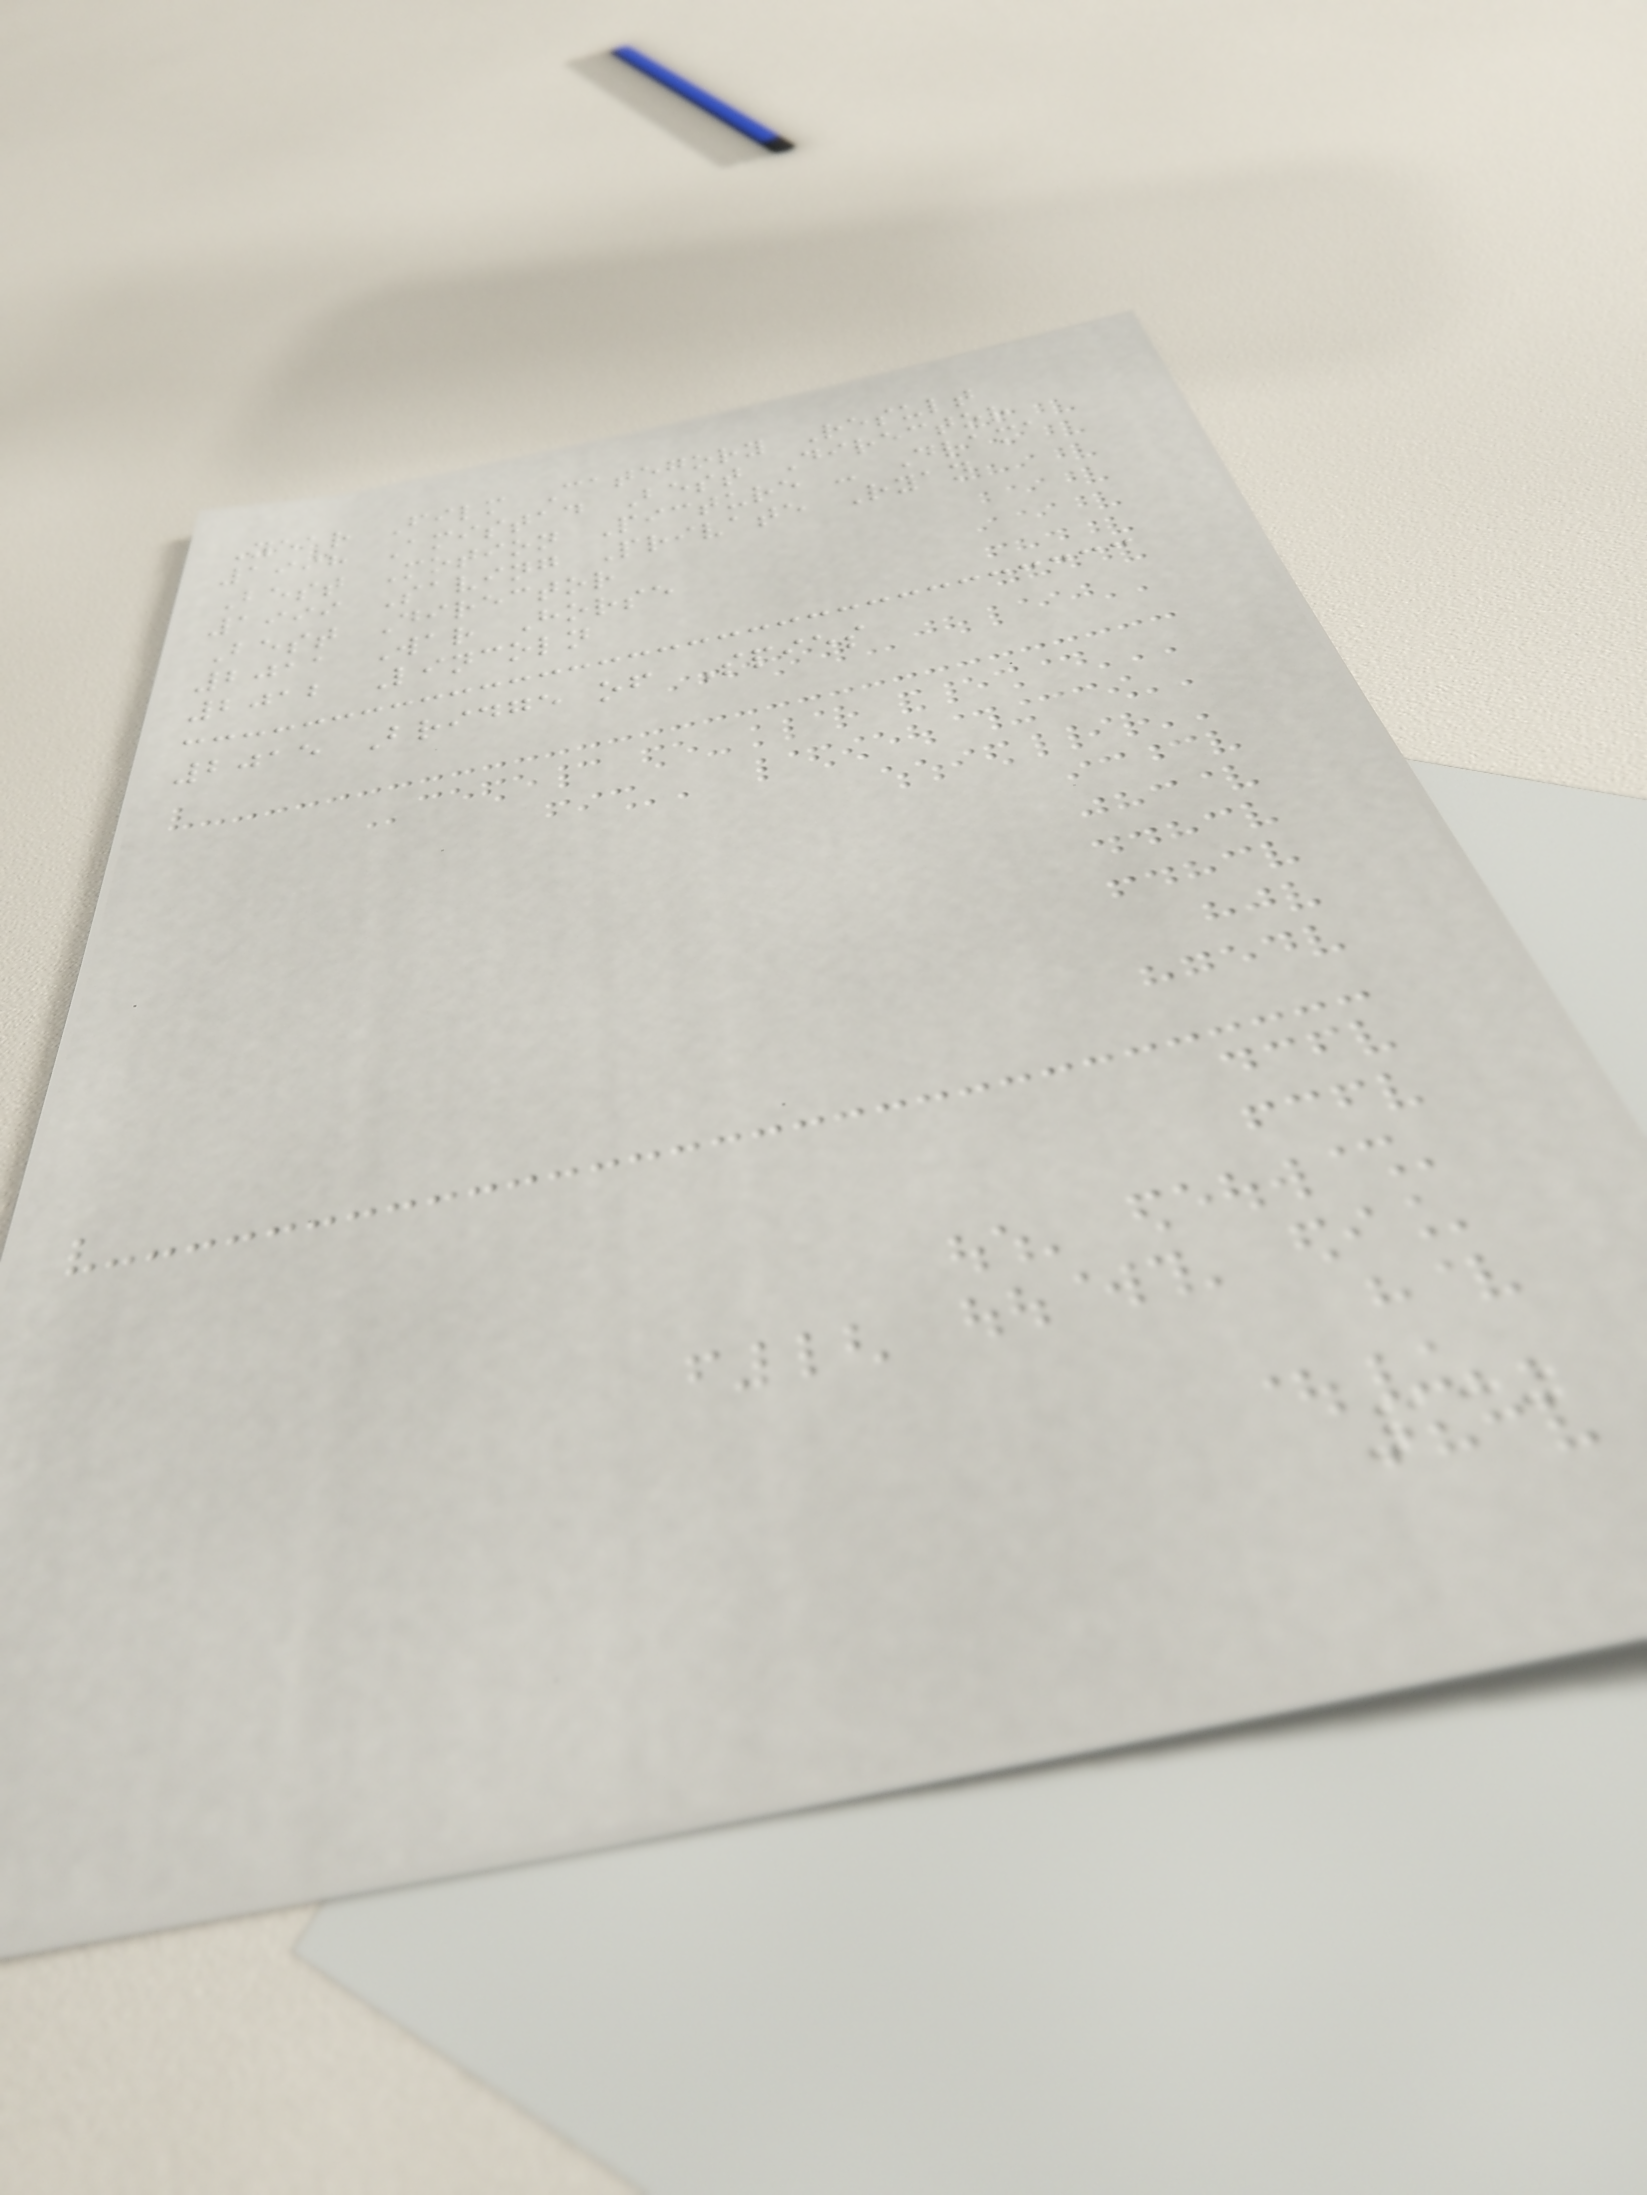Year Film Category Result
1998 Amistad Best Director
Best Motion Picture - Drama
1999 Saving Private Ryan
Best Director
2011 War Horse
2012 Lincoln
2015 Bridge of Spies
130
